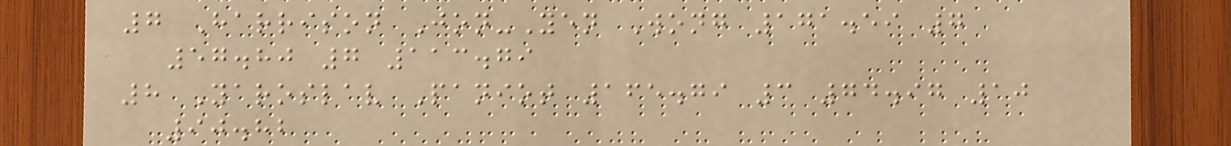7 Harrison Jon-Yen Wong 171.59 7
57.80 7 113.79
8 Yaroslav Paniot 165.79 3 74.97 10
90.82
